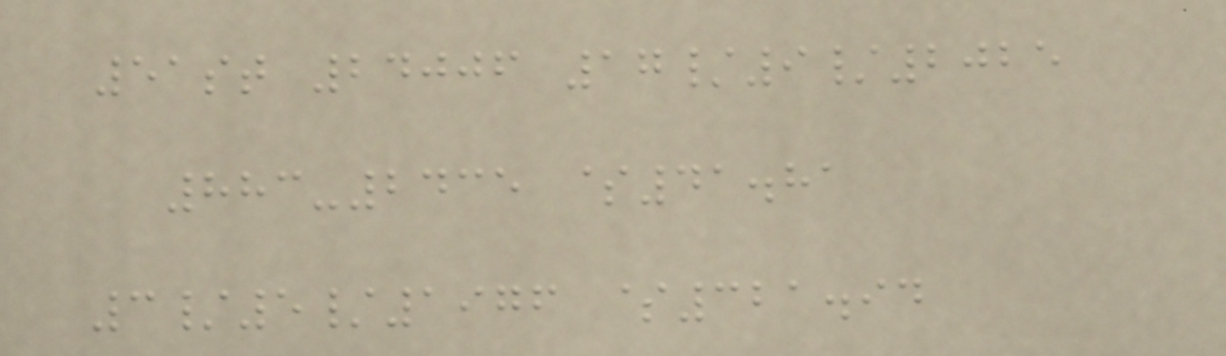51st 24006 17/9/2025
883-2435 $41.81
3/5/1976 $321.94
